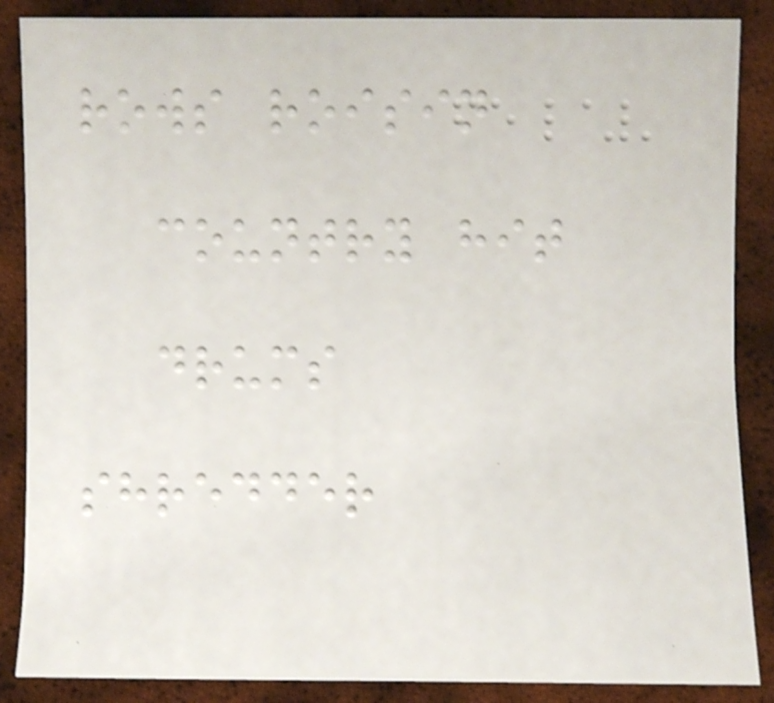rows roisin
country hit
drums
shredder
